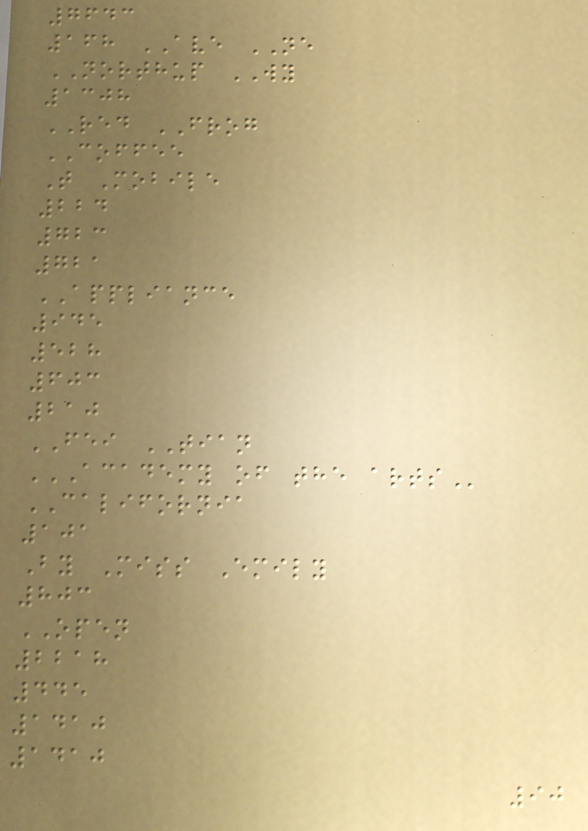7643
168 AVE NE
NORTHUP WY
1308
RED FROG
COFFEE
T Mobile
224
723
721
APPLIANCE
945
528
603
210
FEI TIAN
ACADEMY OF THE ARTS
CALIFORNIA
101
By Miss Emily
803
OPEN
2218
445
1410
1410
90
